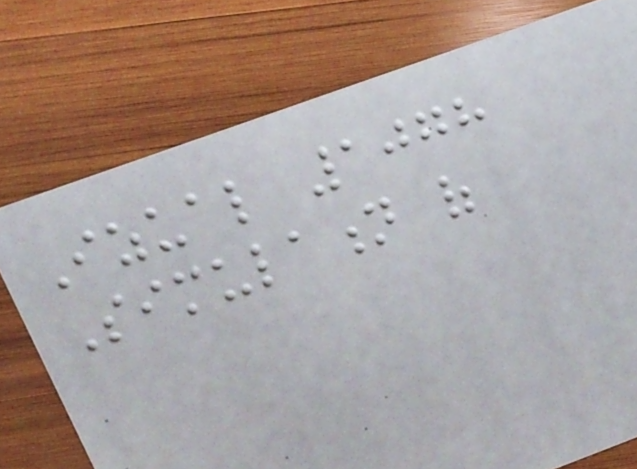Izual 1078
Simulation of
